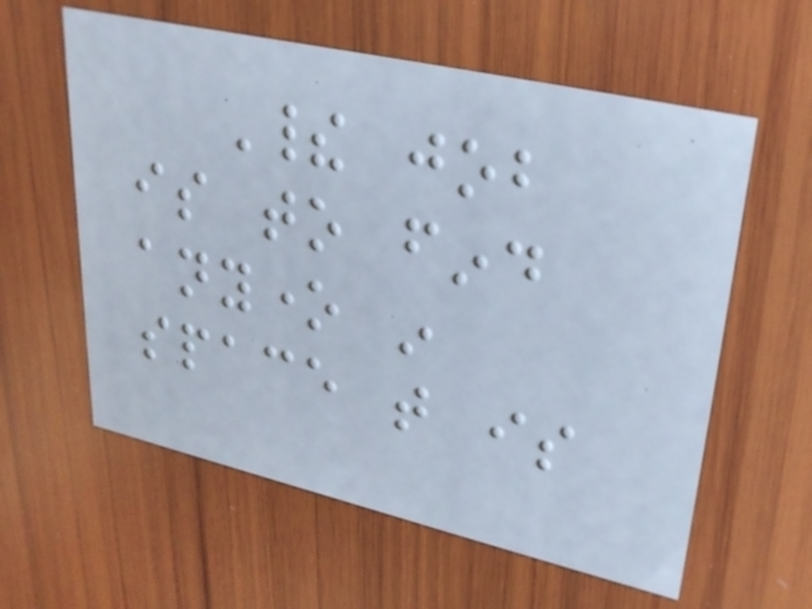Their job
is to find
anyone in
space that is
